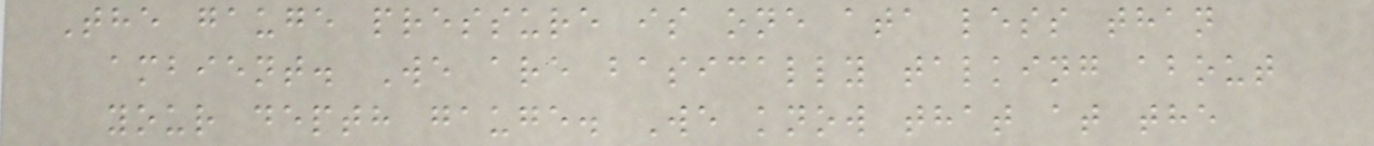The gauge pressure is one ata less than
ambient. We are basically talking about
your depth gauge. We know that at the
